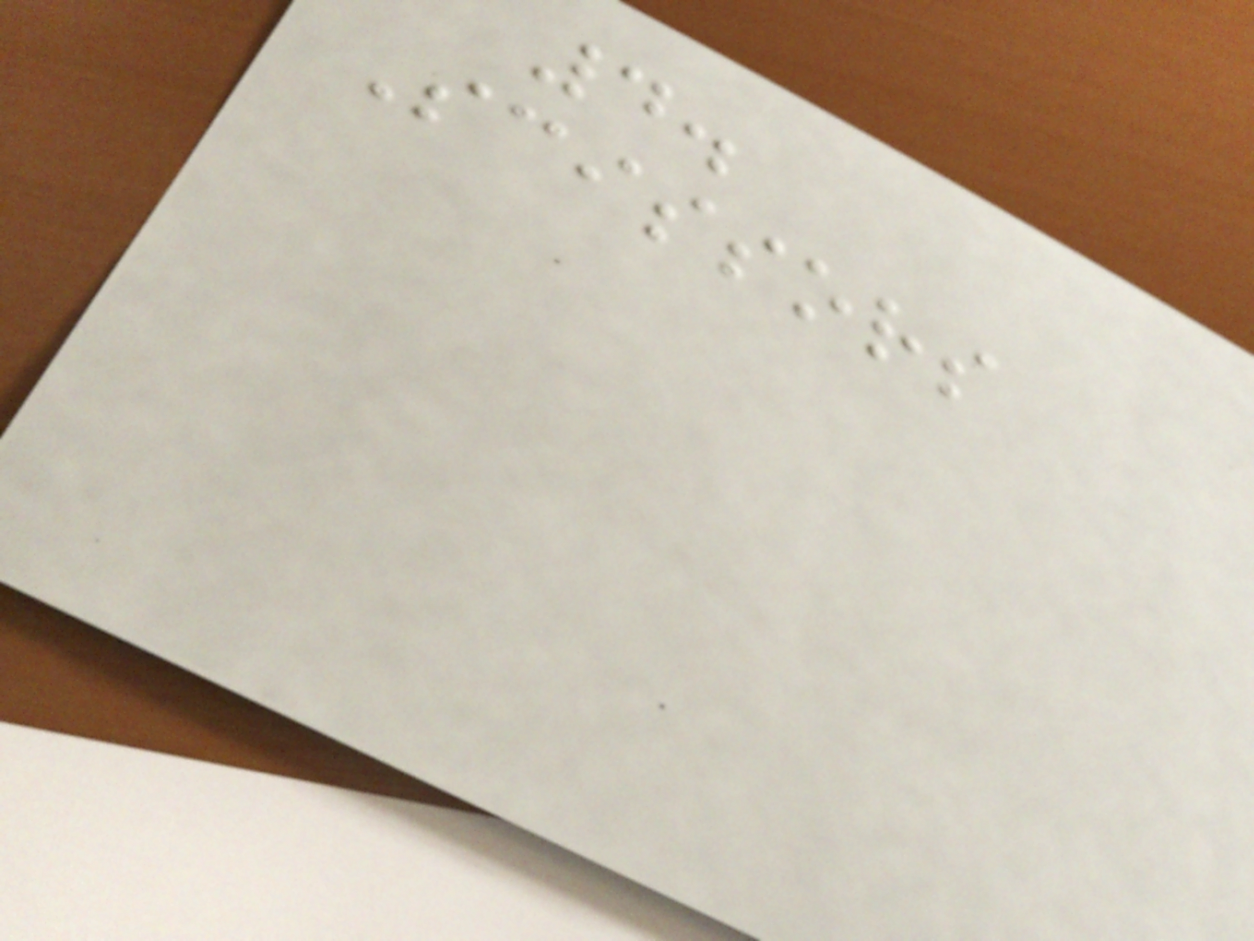4.
Scissors
